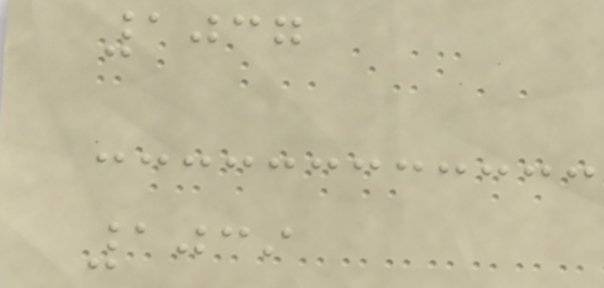1037
1039
